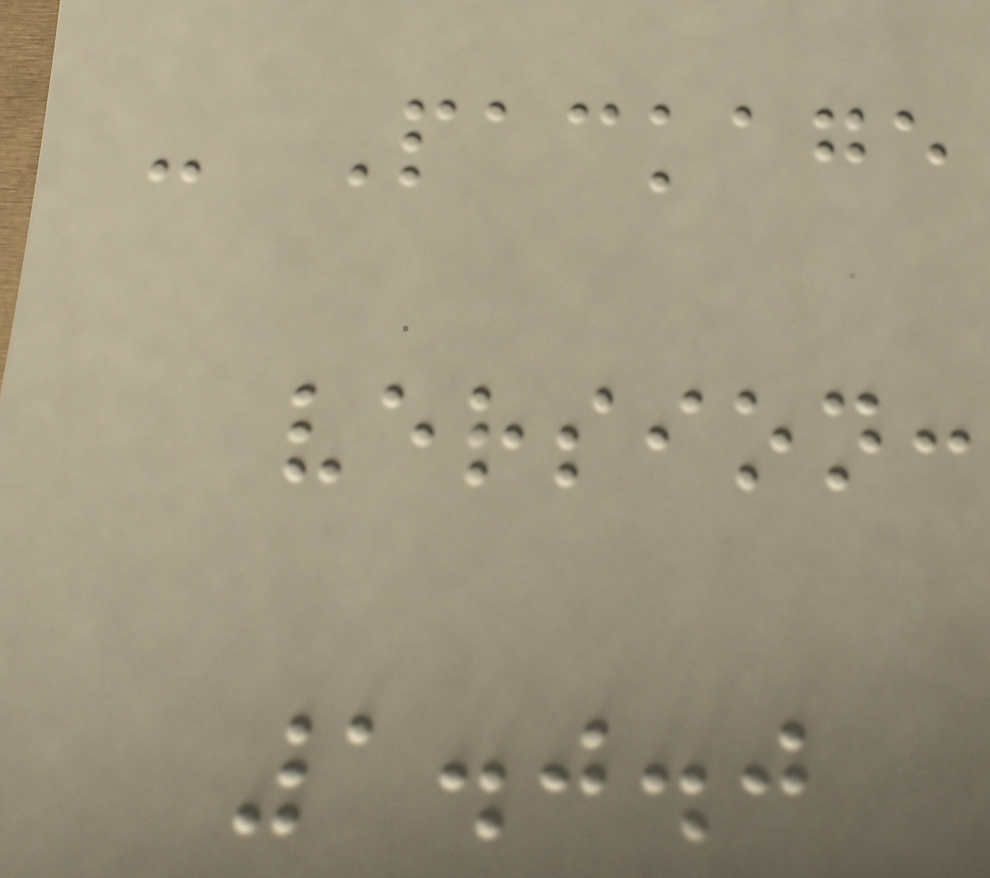- Package
version:
1.0.0
